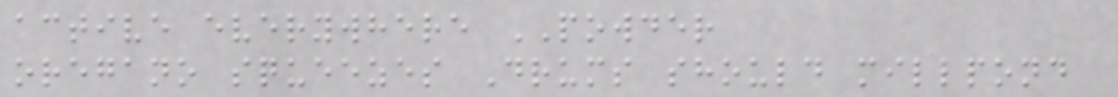active everywhere POWDER
oregano squeezes Drums should millpond
